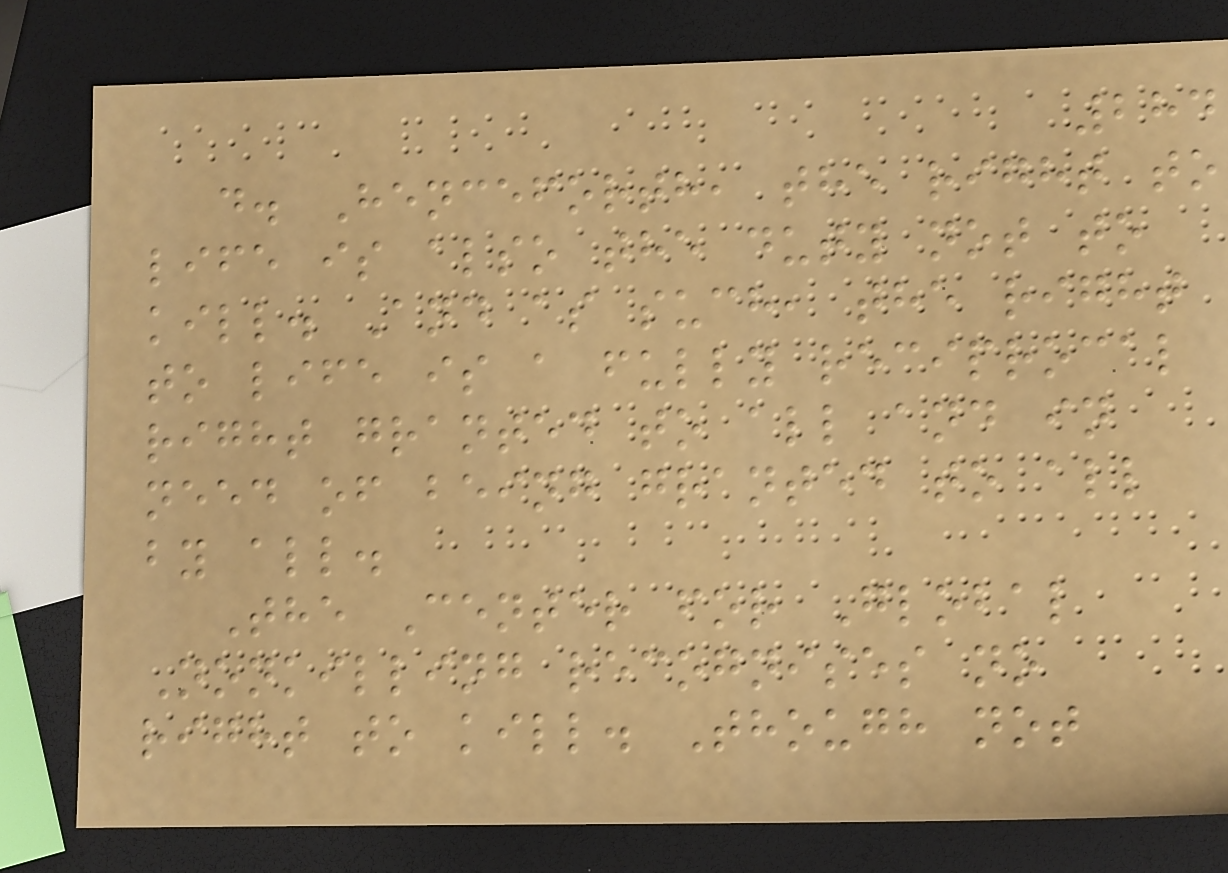284
d. Henceforth, the right to
life is also the duty not to
kill. And as such, the right
to life is a fully reciprocal
right granted to all and in
need of being granted to all
by all.
The Center for Global
Nonkilling recognises no
right to kill. Though not
